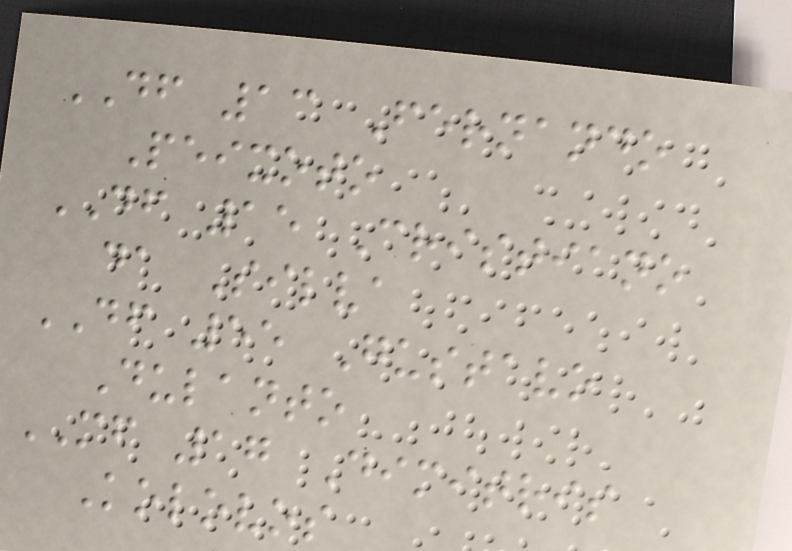DF 13 Fernando
Peixoto
DF 15 Cristiano
da Silva
DF 55 Gustavo
Dulanto
MF 17 Dimitris
Kolovos
